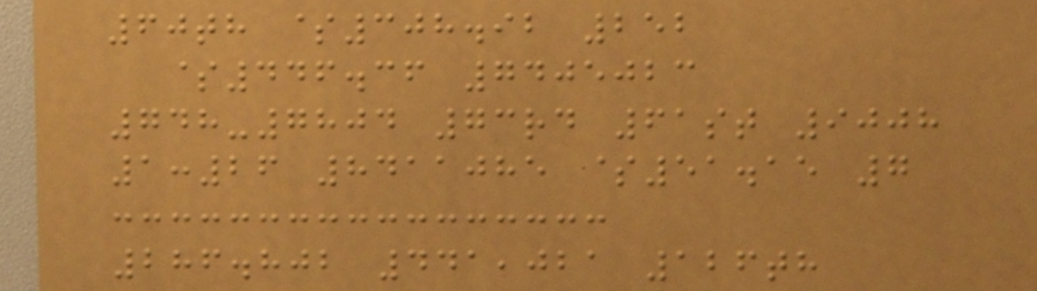60th $308.92 252
$446.36 7405023
748-7804 73rd 61st 9008
1:26 8411085 $51.15 7
286.802 441,021 126th
